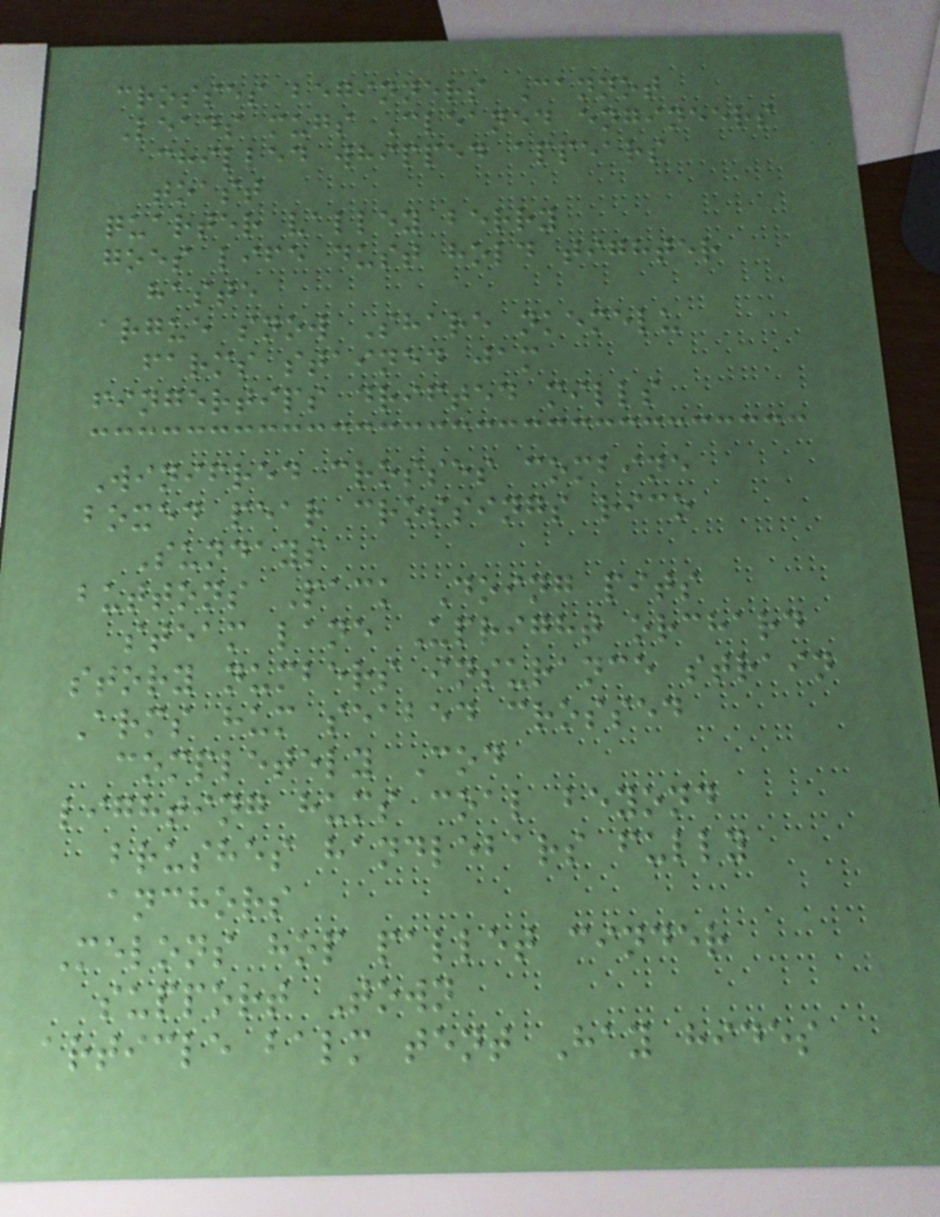crosses beginners Cannot
Leads mugs Cleaned engineers
chilled whipped appears
toast
quarter valley berry
goes life dust hold tighter
haste
argue snow Share nkemelu
farms stained jam
fingertips drifted mills
Winifred crosses combine
boxed pear crossings rico
Sundays
buttons Pack Doing pits
steam lane Upright orchard
story numbers insurance strain
Arms hum seabed crossed
completely Cod
lighting hums coal beyond
brushes handlebars fully
anchors
Melons hop pallet cinder
support Town
article balm tent Hay hides
